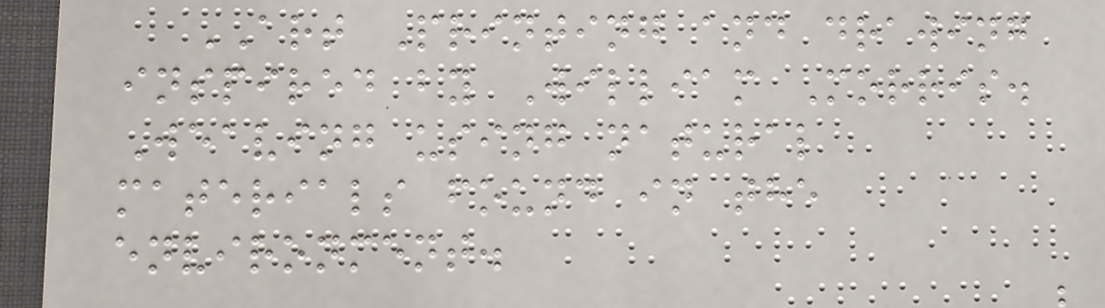ART Printing and drawing
inspired by William Morris.
Weaving using natural
materials found in the
environment.
